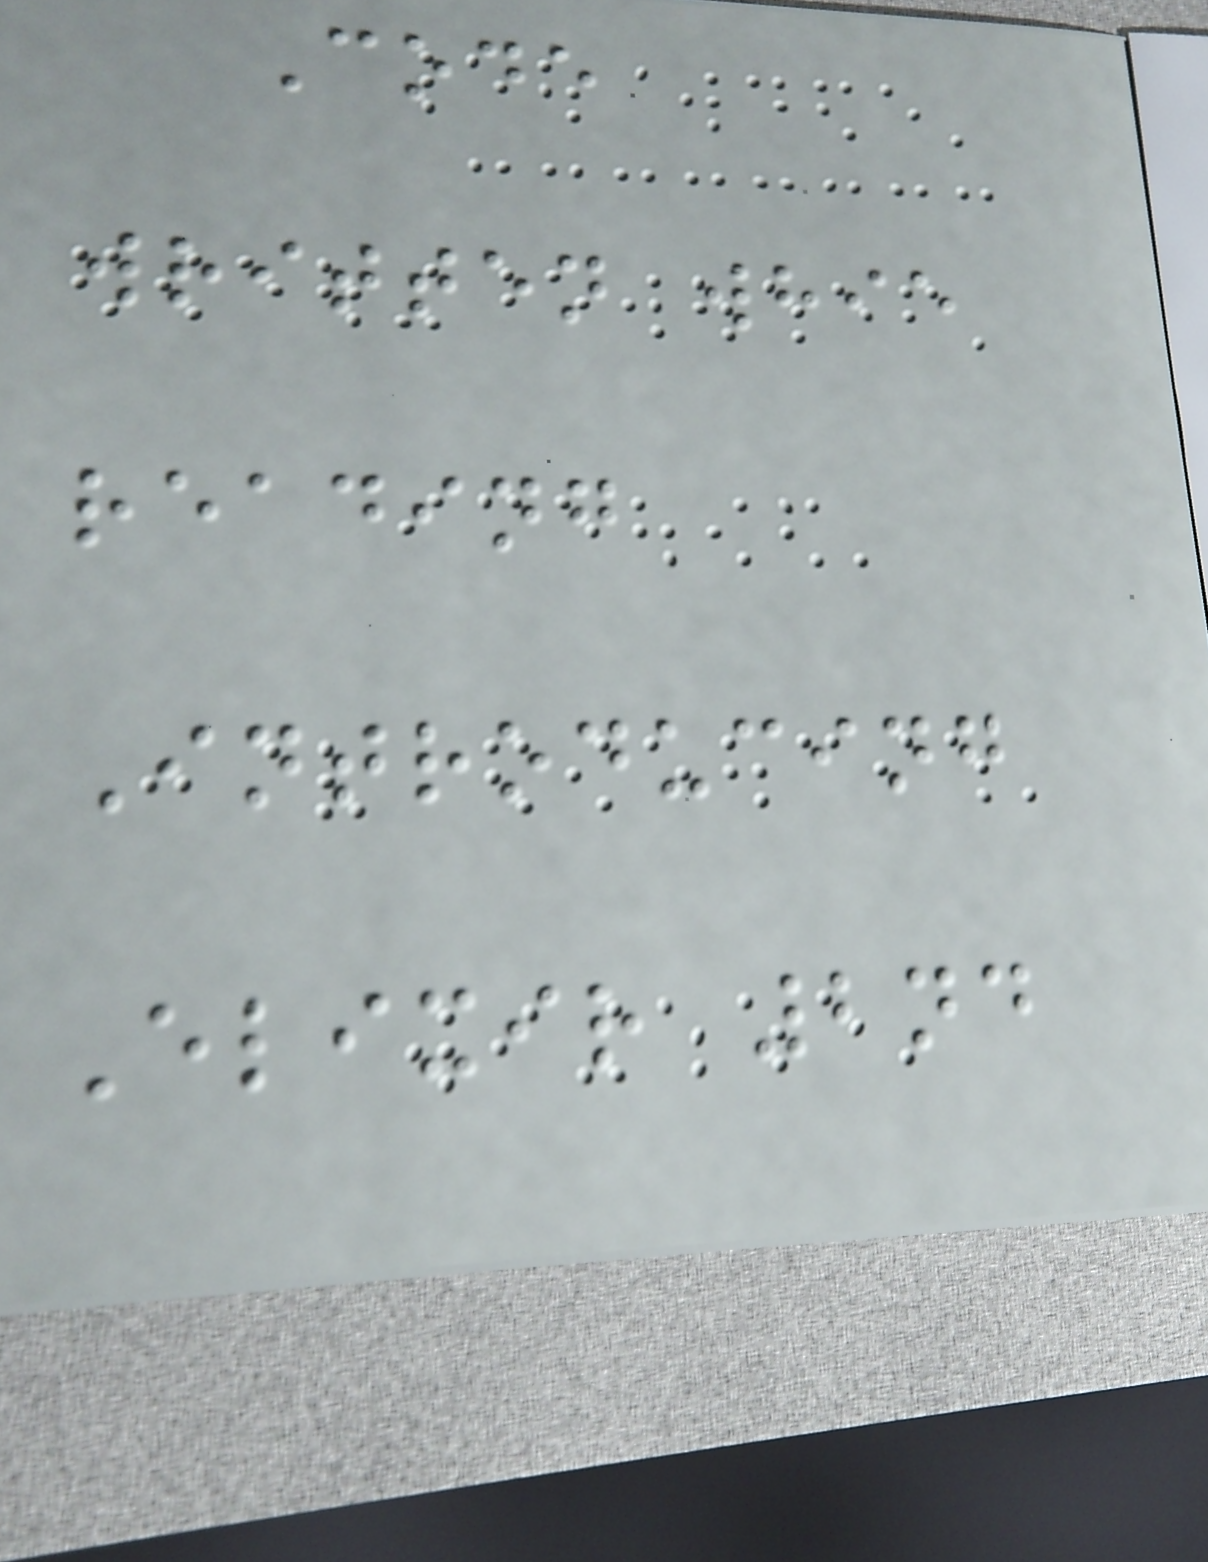Code
written whie
reading
Introducing
Elixir 2nd
